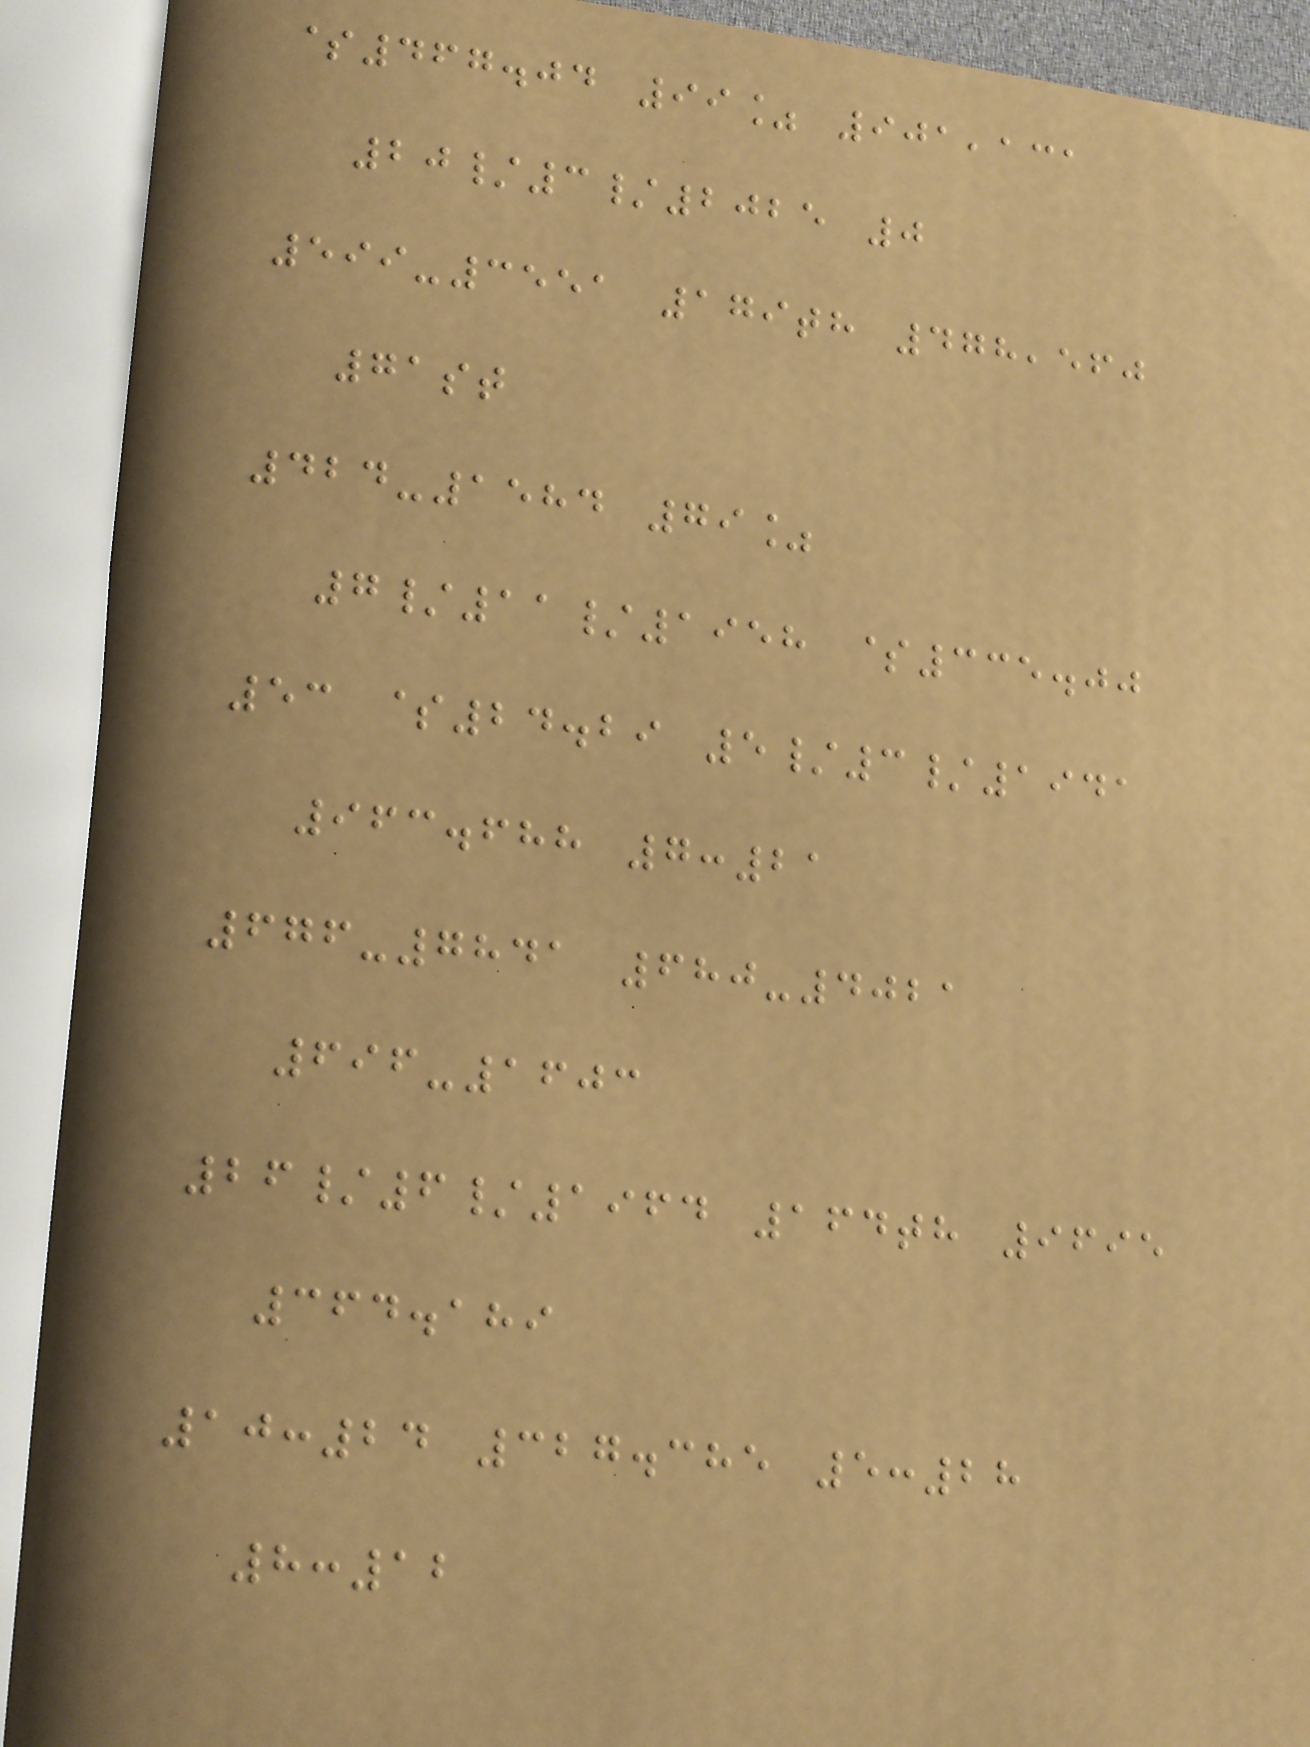$467.04 99% 901,131
20/3/2025 0
599-3551 179th 478,560
71st
424-1584 79%
7/11/1958 $335.00
53 $24.29 5/3/1941
963.688 7:21
676-7841 680-4021
696-1603
26/6/1964 164th 9695
364.189
10:24 327.385 5:28
8:12
